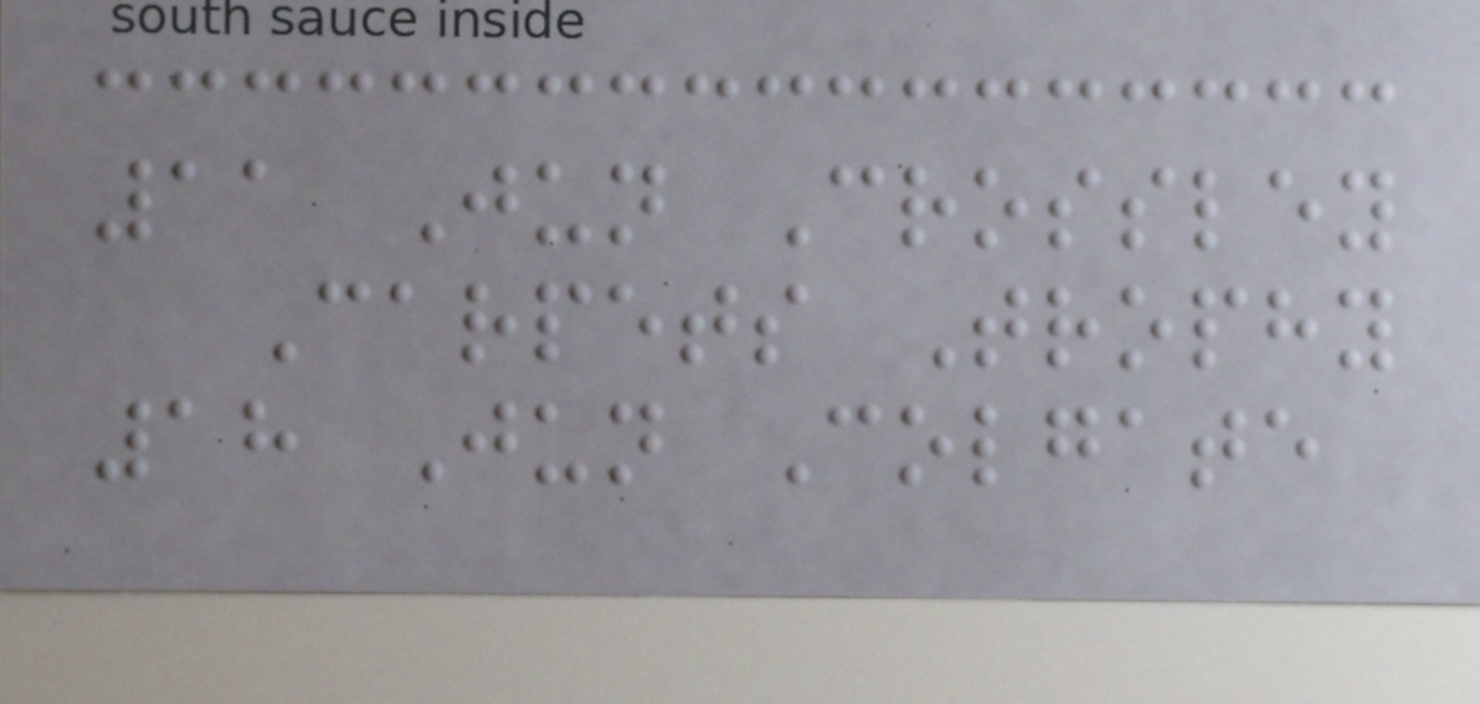11 Jun Crossley
Carpets Trophy
18 Jun Colgate
